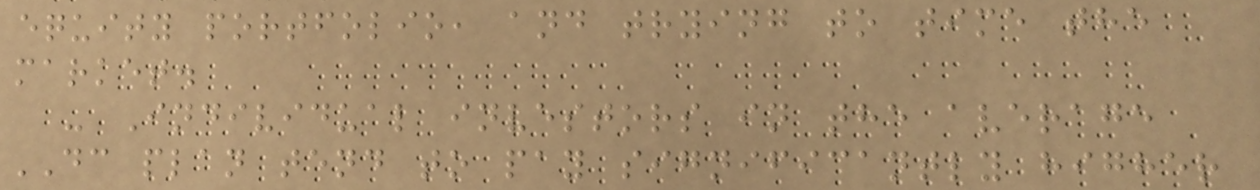equity portfolio, and trying to time the
market.
- Individual investors in the average
DC plan tend to pay significantly higher
